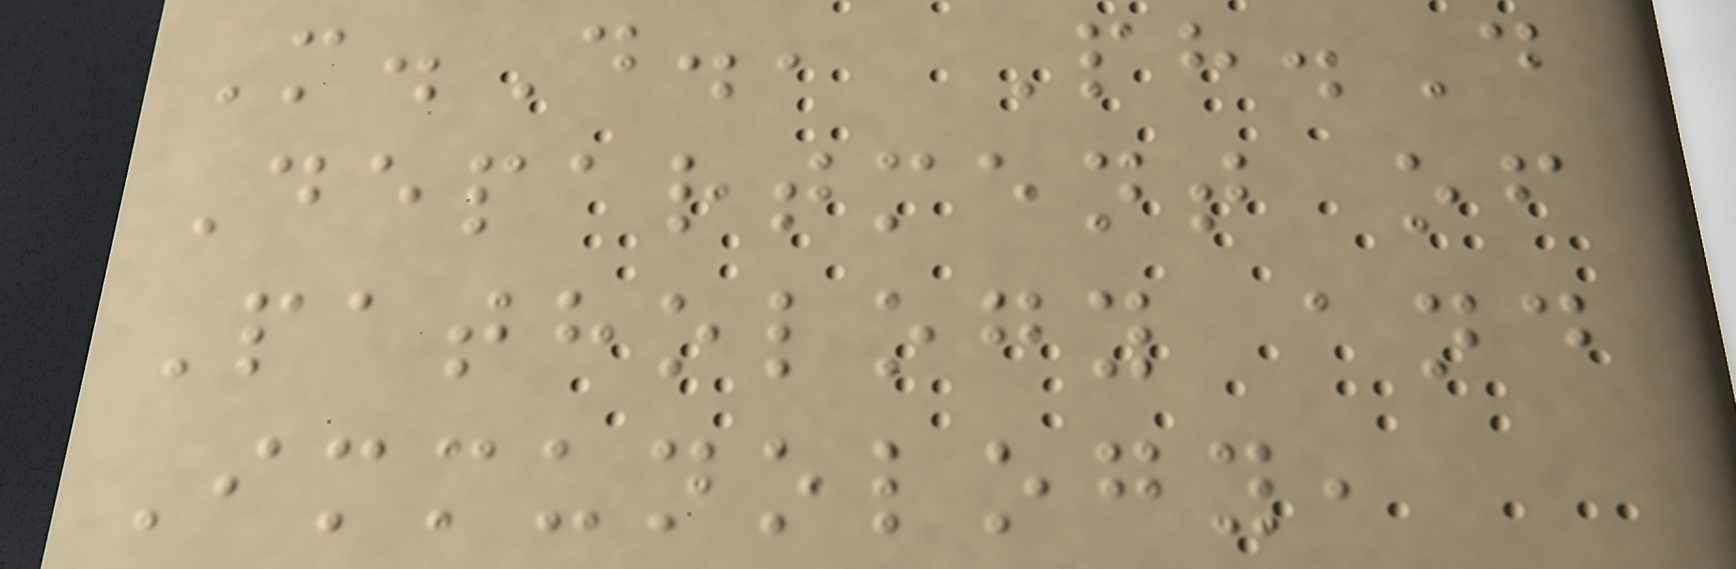M.D., Ph.D
Department of
Pathology and
Immunology,
